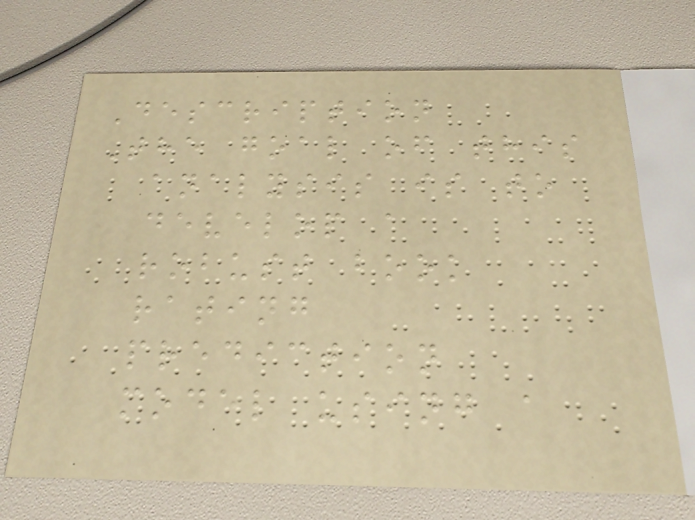Description
The goal of this
analysis is to
develop a
robust book
rating
prediction
model using a
